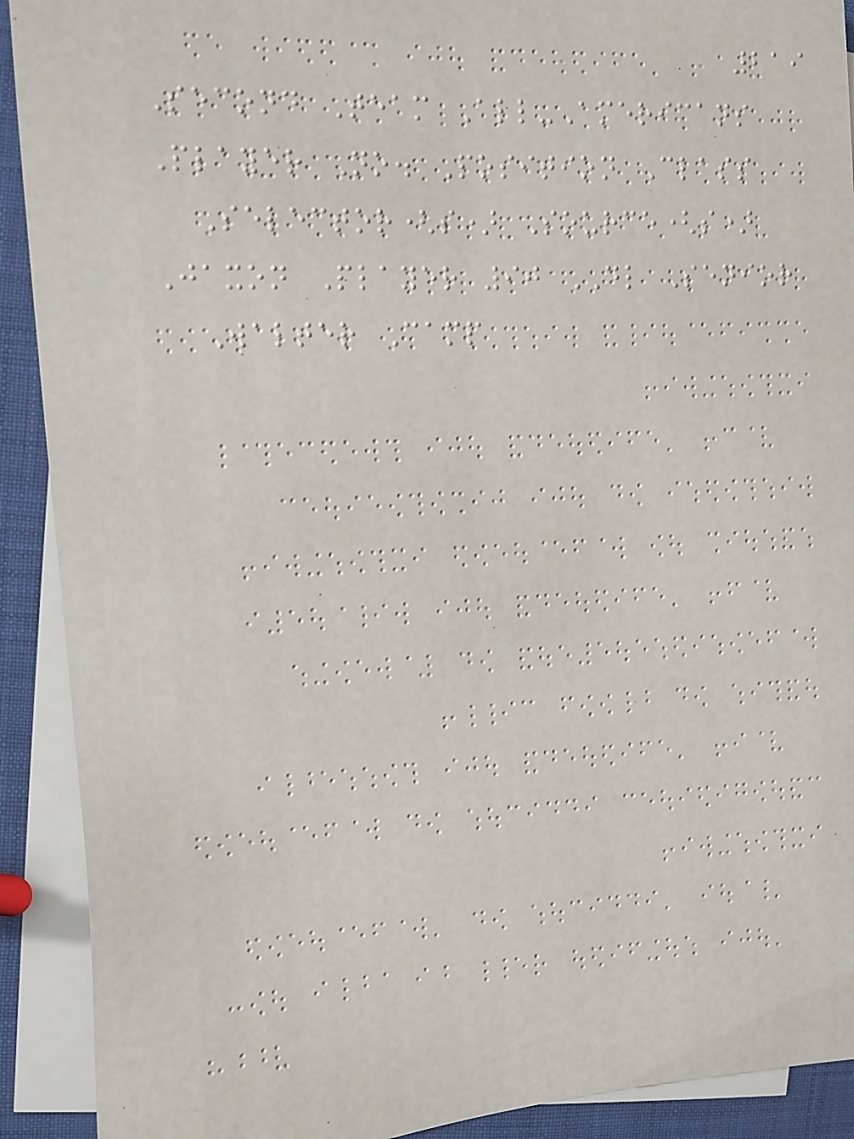219
Second Team All-Americans
Player No. Position Class
Selector(s) Source(s)
Jaxon Player 90 DL Senior
Walter Camp
